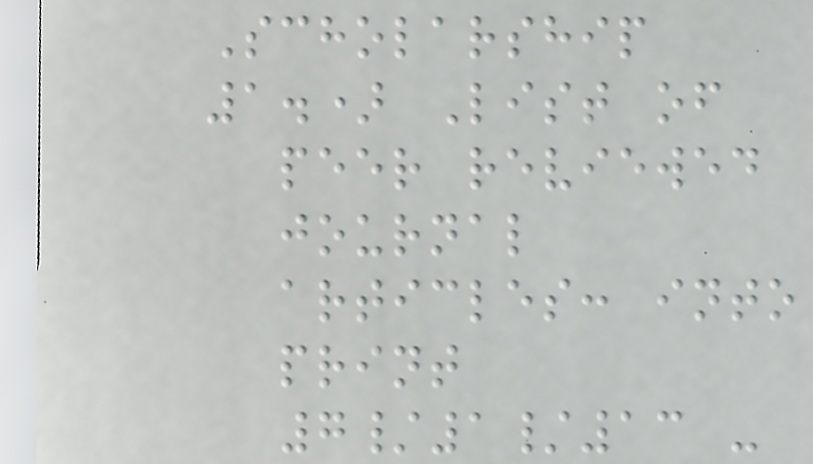Scholarship
1.) List of
peer reviewed
journal
articles: into
print
7/1/13 -
